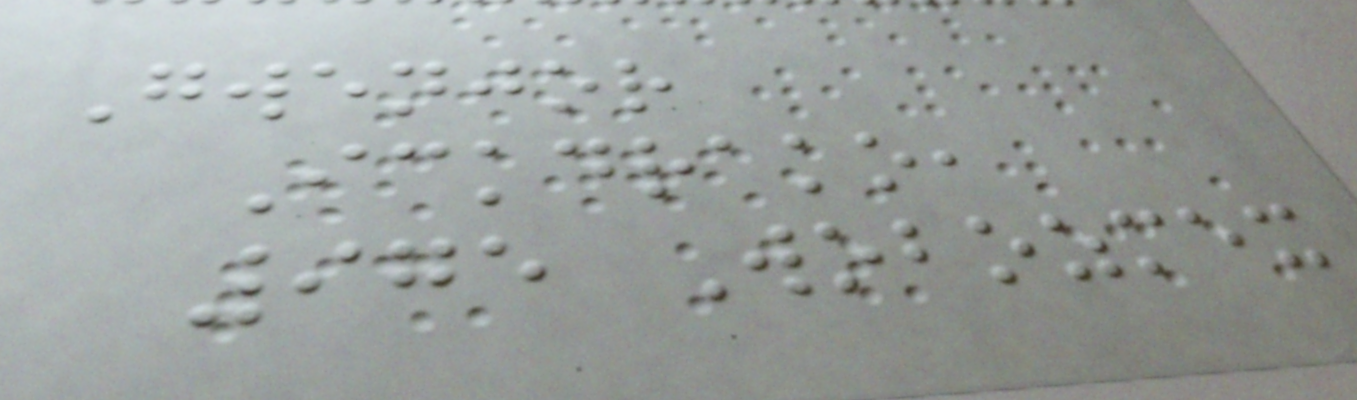Gwenjor
Ickdrako,
975 Wobozmex
